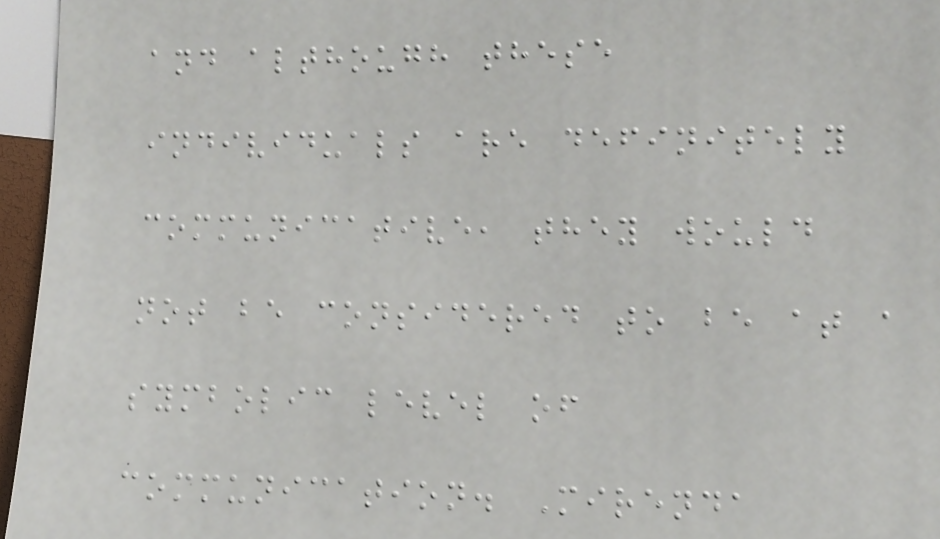and although these
individuals are definitely
communicative, they would
not be considered to be at a
symbolic level of
communication. Mirenda
